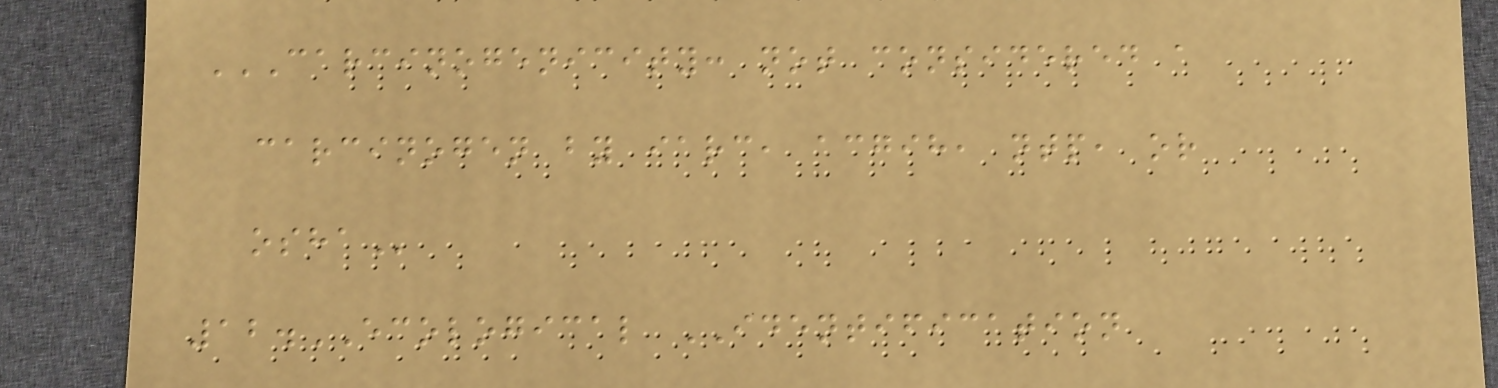CARCINOGENICITY: NOT CONSIDERED A
CARCINOGEN BY IARC, ACGIH, NTP, OR
OSHA
12.ECOLOGICAL IDENTIFICATION
